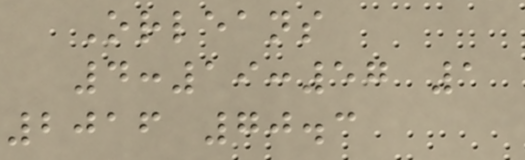Orleans
4:19:57 1
2016 70.3
